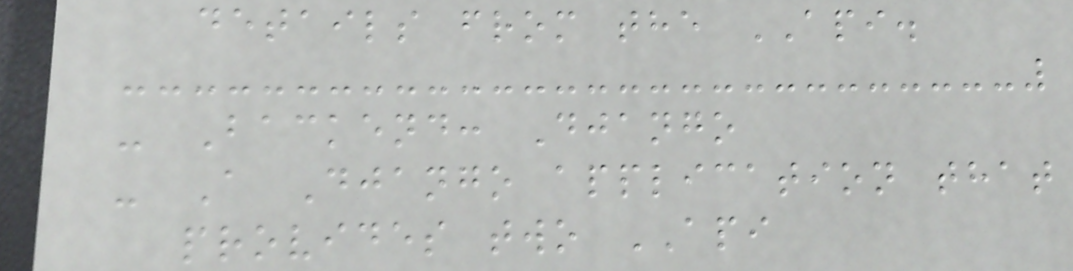details from the API.
- Backend: Django
- A Django application that
provides two API
